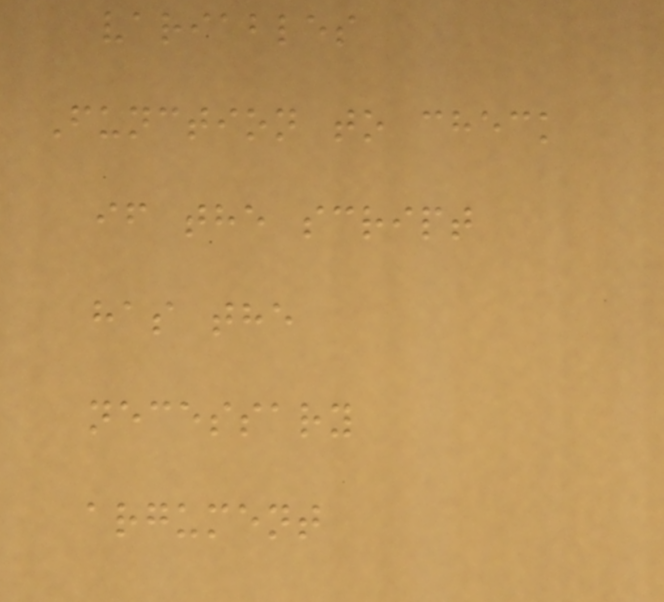variables
Function to check
if the script
has the
necessary
argument
